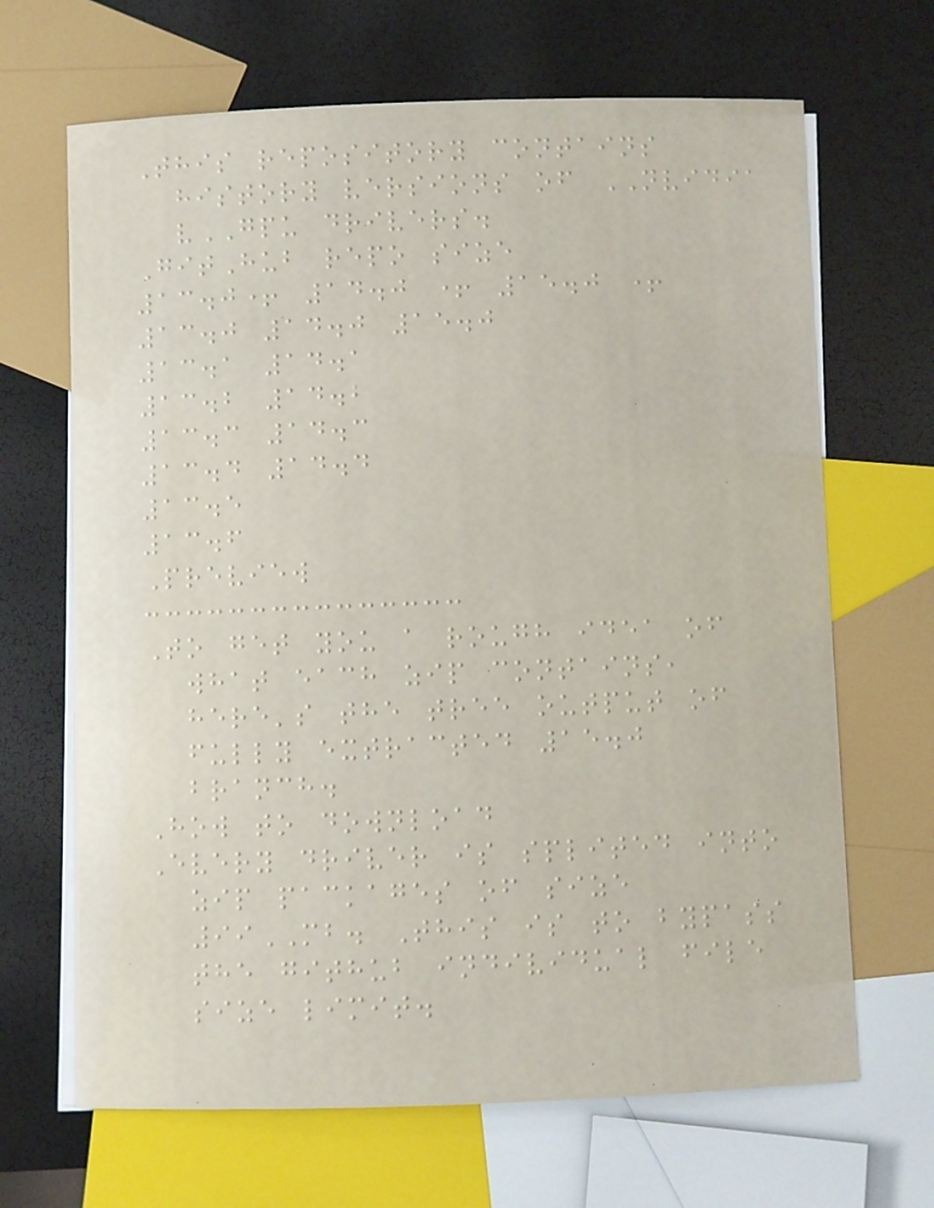This repository contains
history versions of NVIDIA
vGPU drivers.
GitHub repo size
13.0+ 14.0 + 15.0 +
13.0 14.0 15.0
13.1 14.1
13.2 14.2
13.3 14.3
13.4 14.4
13.5
13.6
Preview
To get you a rough idea of
what each zip contains,
here's the tree output of
fully extracted 15.0
branch.
How to download
Every driver is splited into
zip packages of size
99MB. This is to bypass
the github individual file
size limit.
